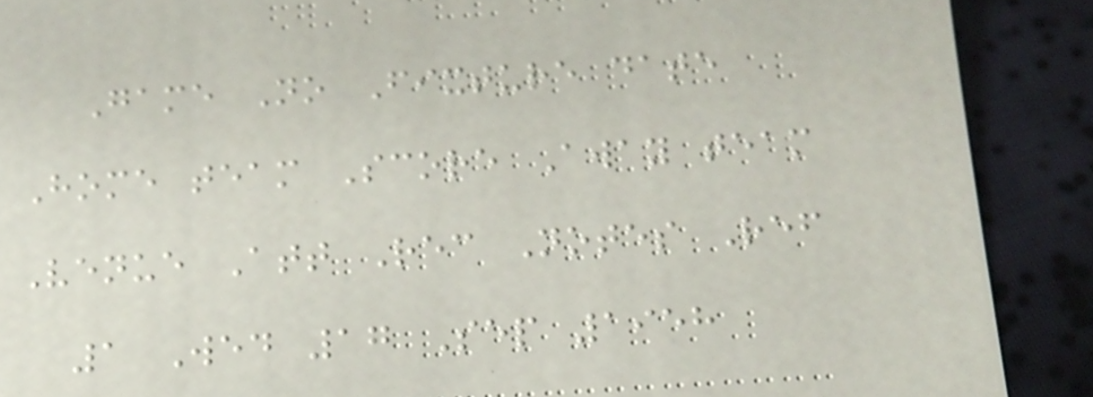Game No Fixture date
Home team Score Away team
Venue Att Rec Notes Ref
1 Wed 17 Sep 1958
